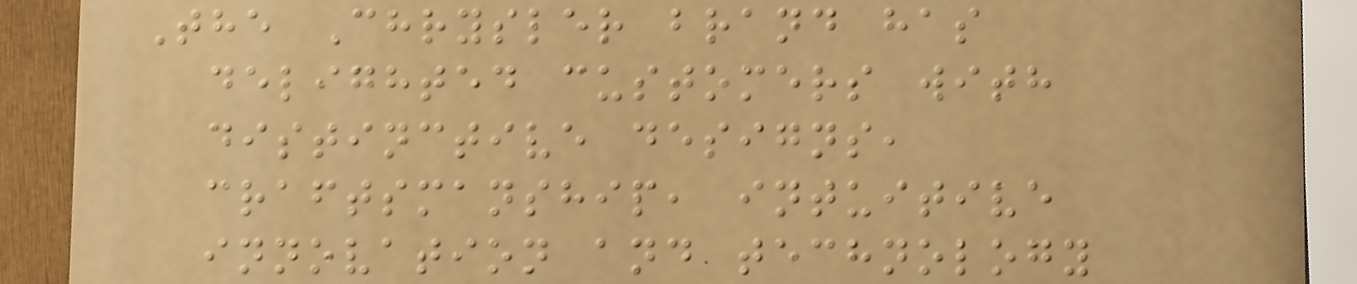The Chrysler brand has
delighted customers with
distinctive designs,
craftsmanship, intuitive
innovation and technology
